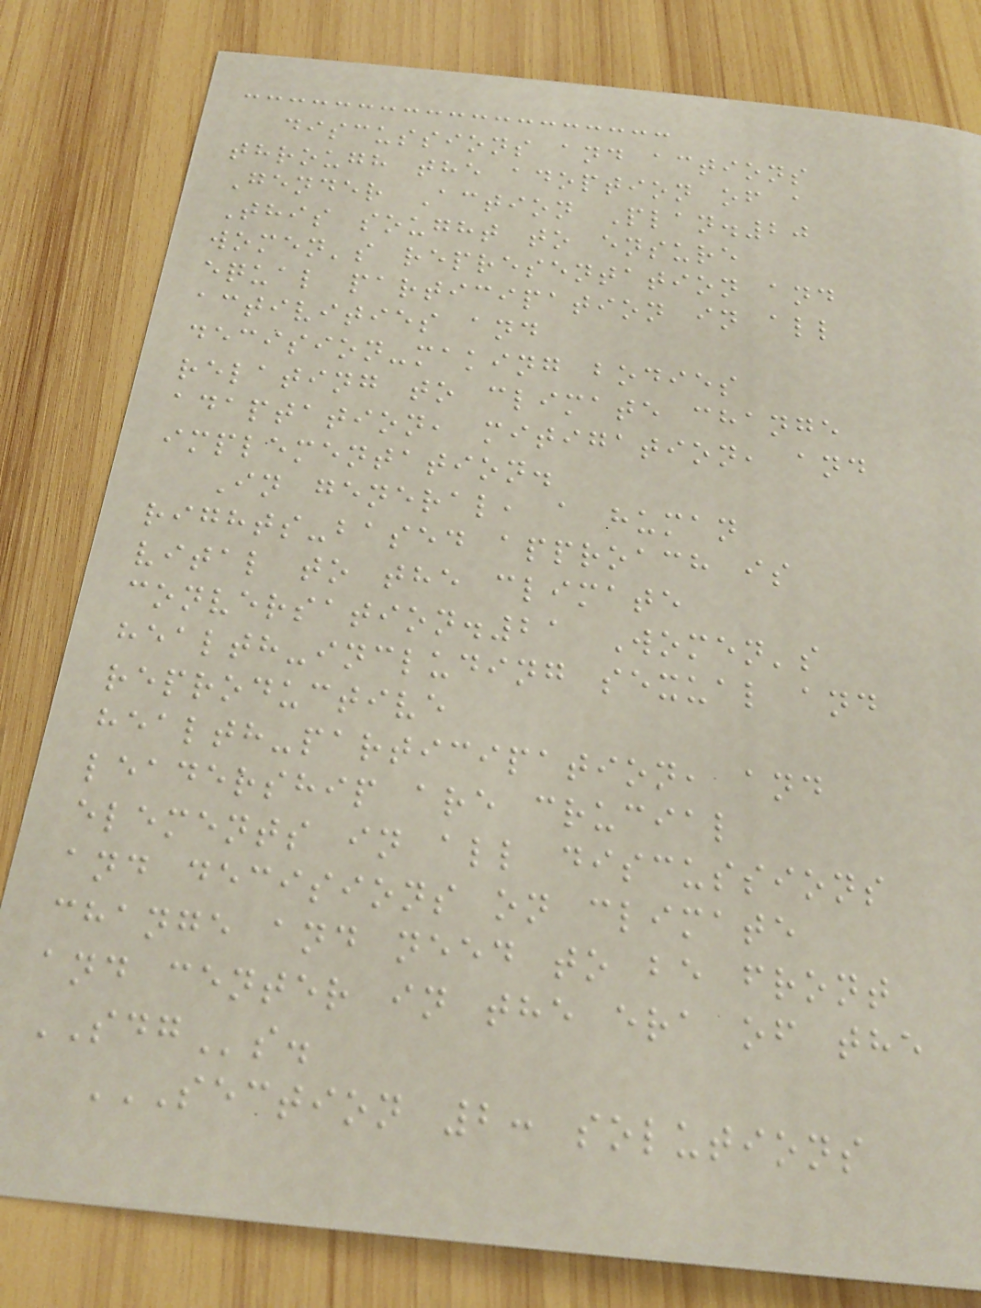discussions and actions
through the adoption of a
Gender Action Plan.20
This sought to ensure
women's representation and
equal participation in all
activities and
decision-making bodies
relating to climate change
adaptation, mitigation, and
implementation.
In general, a human
rights-based approach is
vital to the climate
conversation.21 Women's
health-including sexual and
reproductive
health-participation, and
leadership are crucial
elements in all discussions
and decisions on climate
change and need to be front
and center in the era of the
SDGs.
SECTION 2: SOLUTIONS
